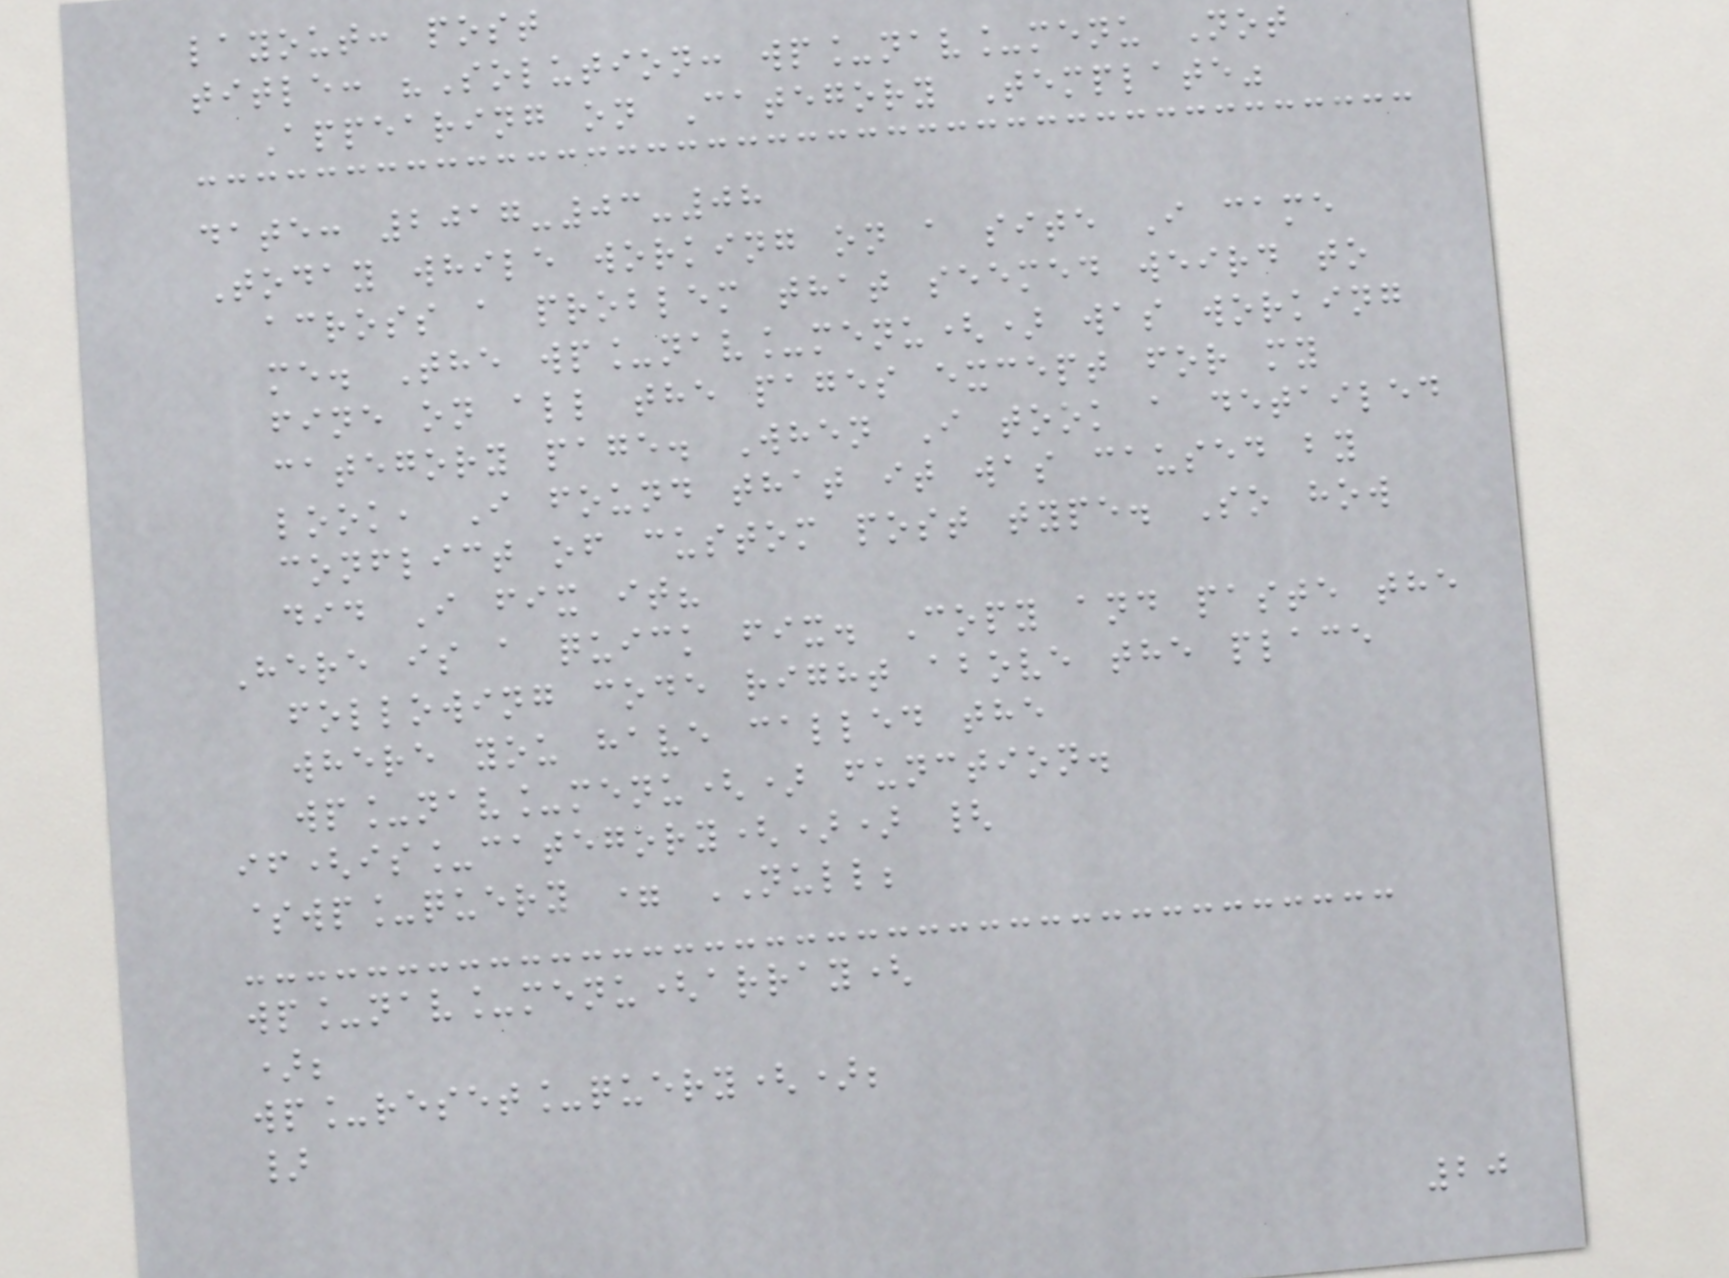layout: post
title: "Solution: wp_nav_menu Not
Appearing on Category Template"
date: 2017-03-08
Today while working on a site I came
across a problem that seemed weird to
me. The wp_nav_menu() was working
fine on all the pages except for my
category page. When I took a detailed
look, I found that it was caused by
conflict of custom post type. So how
did I fix it?
Here is a quick fix. Copy and paste the
following code right above the place
where you have called the
wp_nav_menu() function.
if(is_category()) {
$wp_query = NULL;
wp_nav_menu(array(
);
wp_reset_query();
}
20
